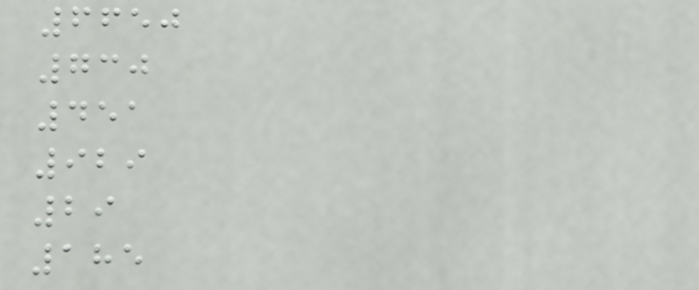6650
730
451
929
29
185
